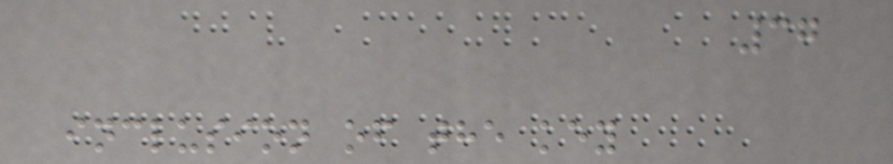37
inclusion of the key
